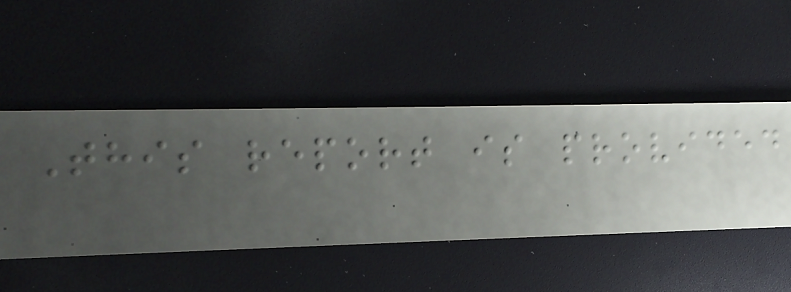This report is provided
